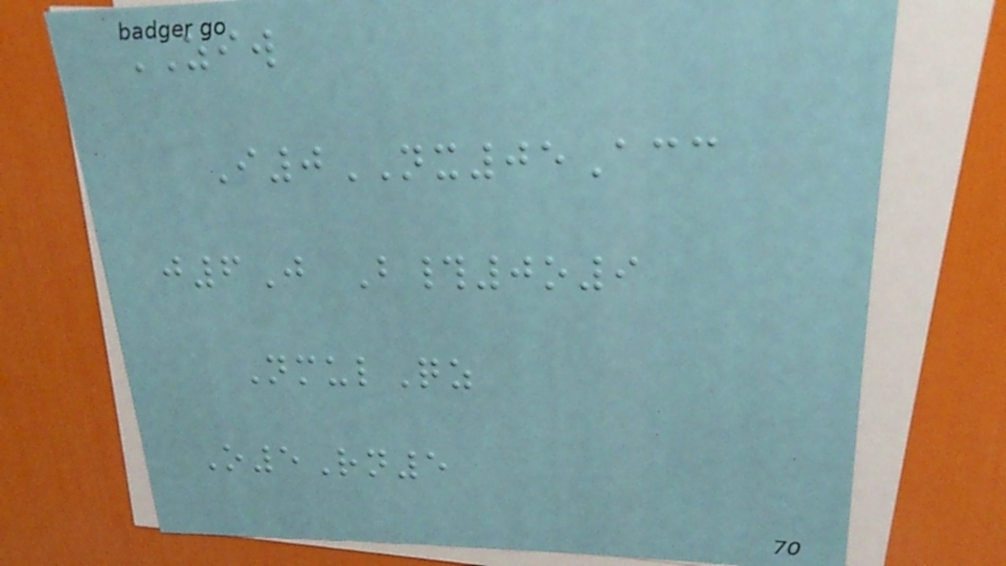ZIW
I0NX05Acc
j6J B#0o9
NmulQz
O5Rn5
